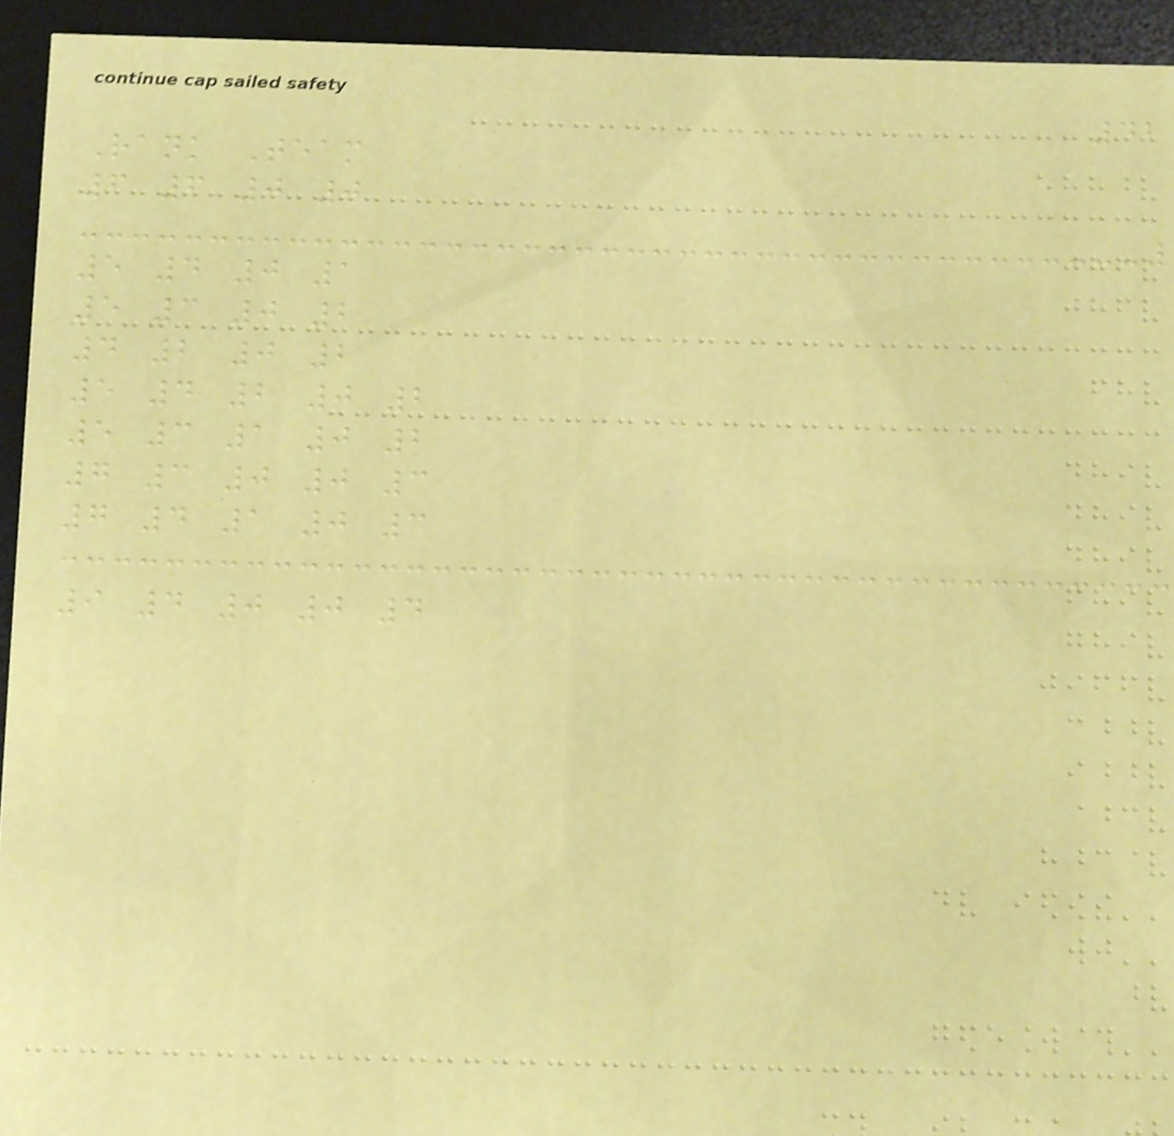42
Rank Team
6 6 0 0
5 4 0 1
5 3 0 2
4 2 0 2
5 4 2 0 2
5 3 1 0 2
7 3 0 0 3
7 4 1 0 3
9 4 0 0 4
